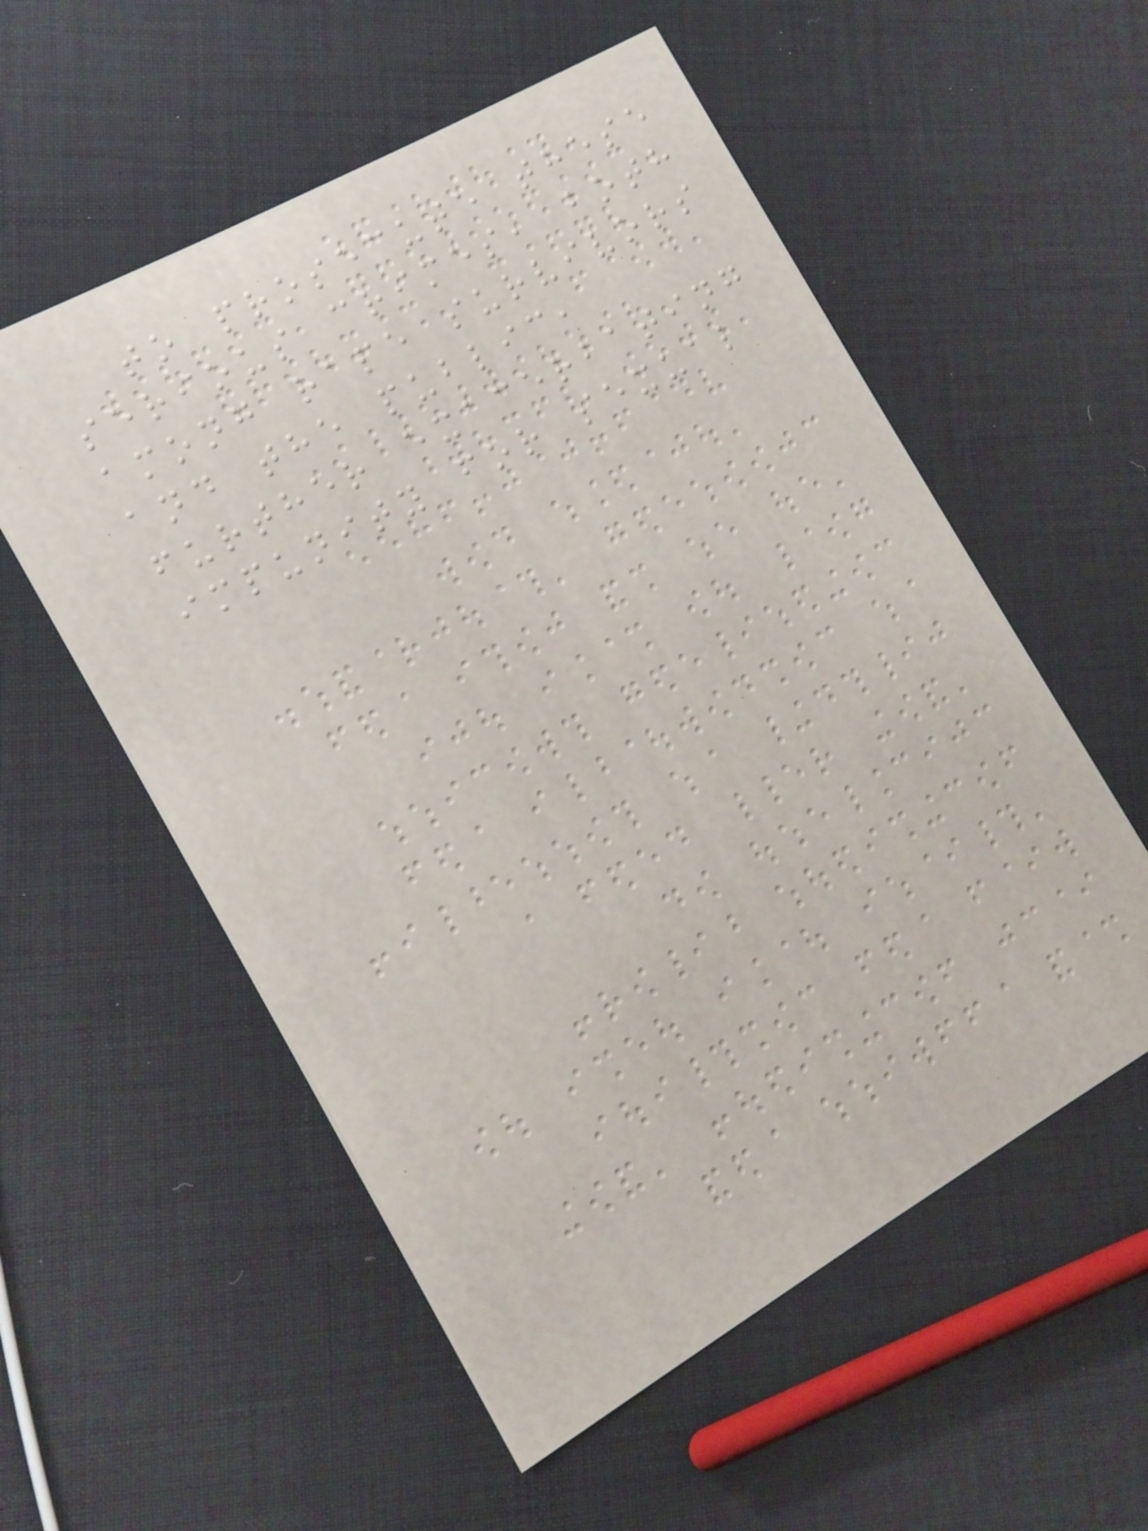to prosecute these
serious crimes, both
among rape survivors
and the public,
further exacerbating
impunity for sexual
